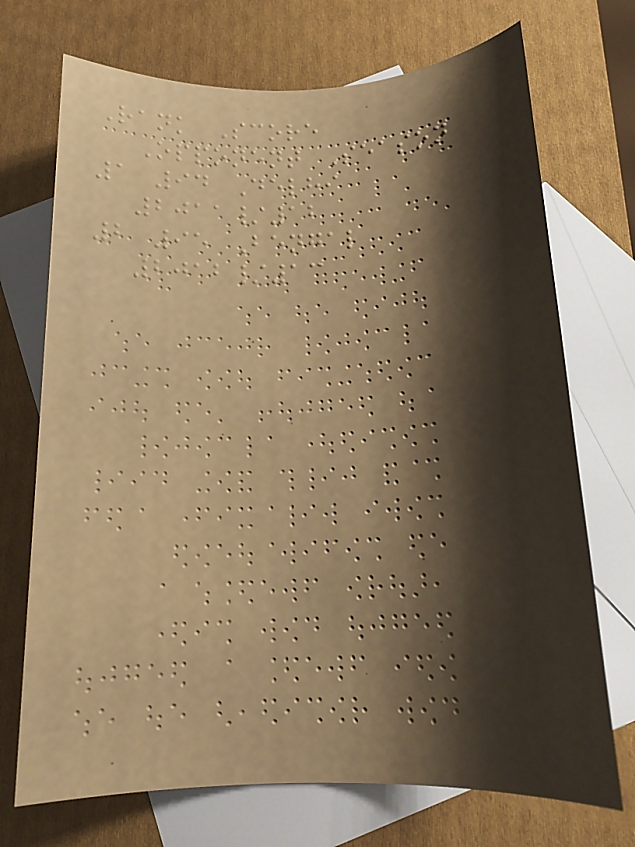Rank Score
Opponent Season
1 94 Delhi
2011/12
2 95 Bengal
2012/13
